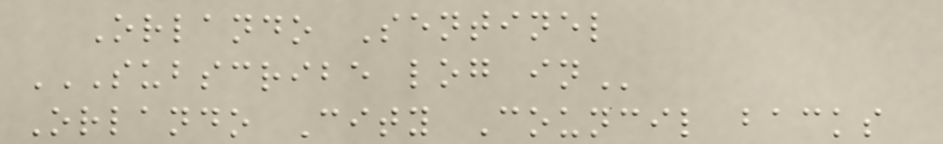Orlando Sentinel
SUBSCRIBE LOG IN
Orlando City Council backs
